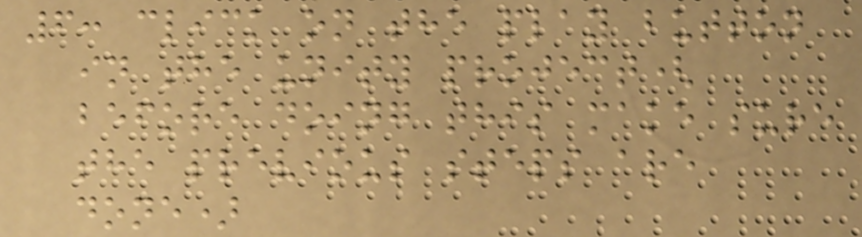6: click on the play button
in the unity project(
before doing this make sure
the previous steps are
done)
